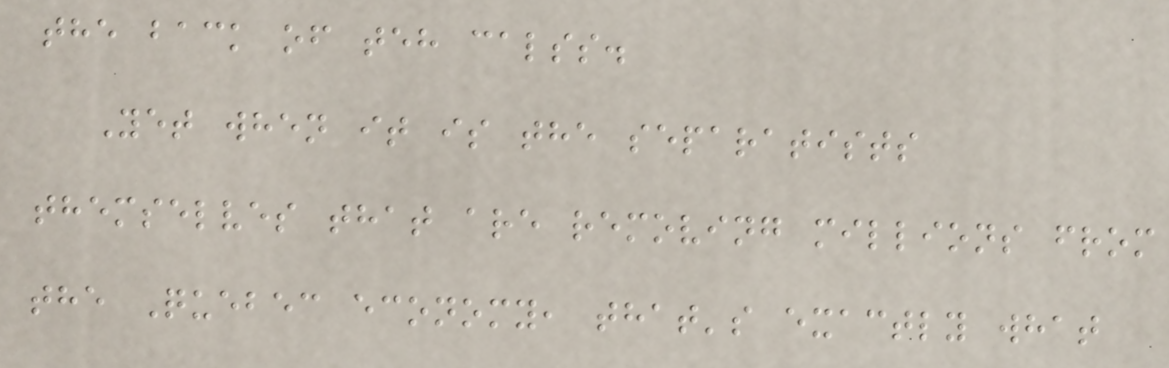the back of teh calss.
Yet when it is the separatists
themselves that are removing millions from
the Quebec economy, that's exactly what
